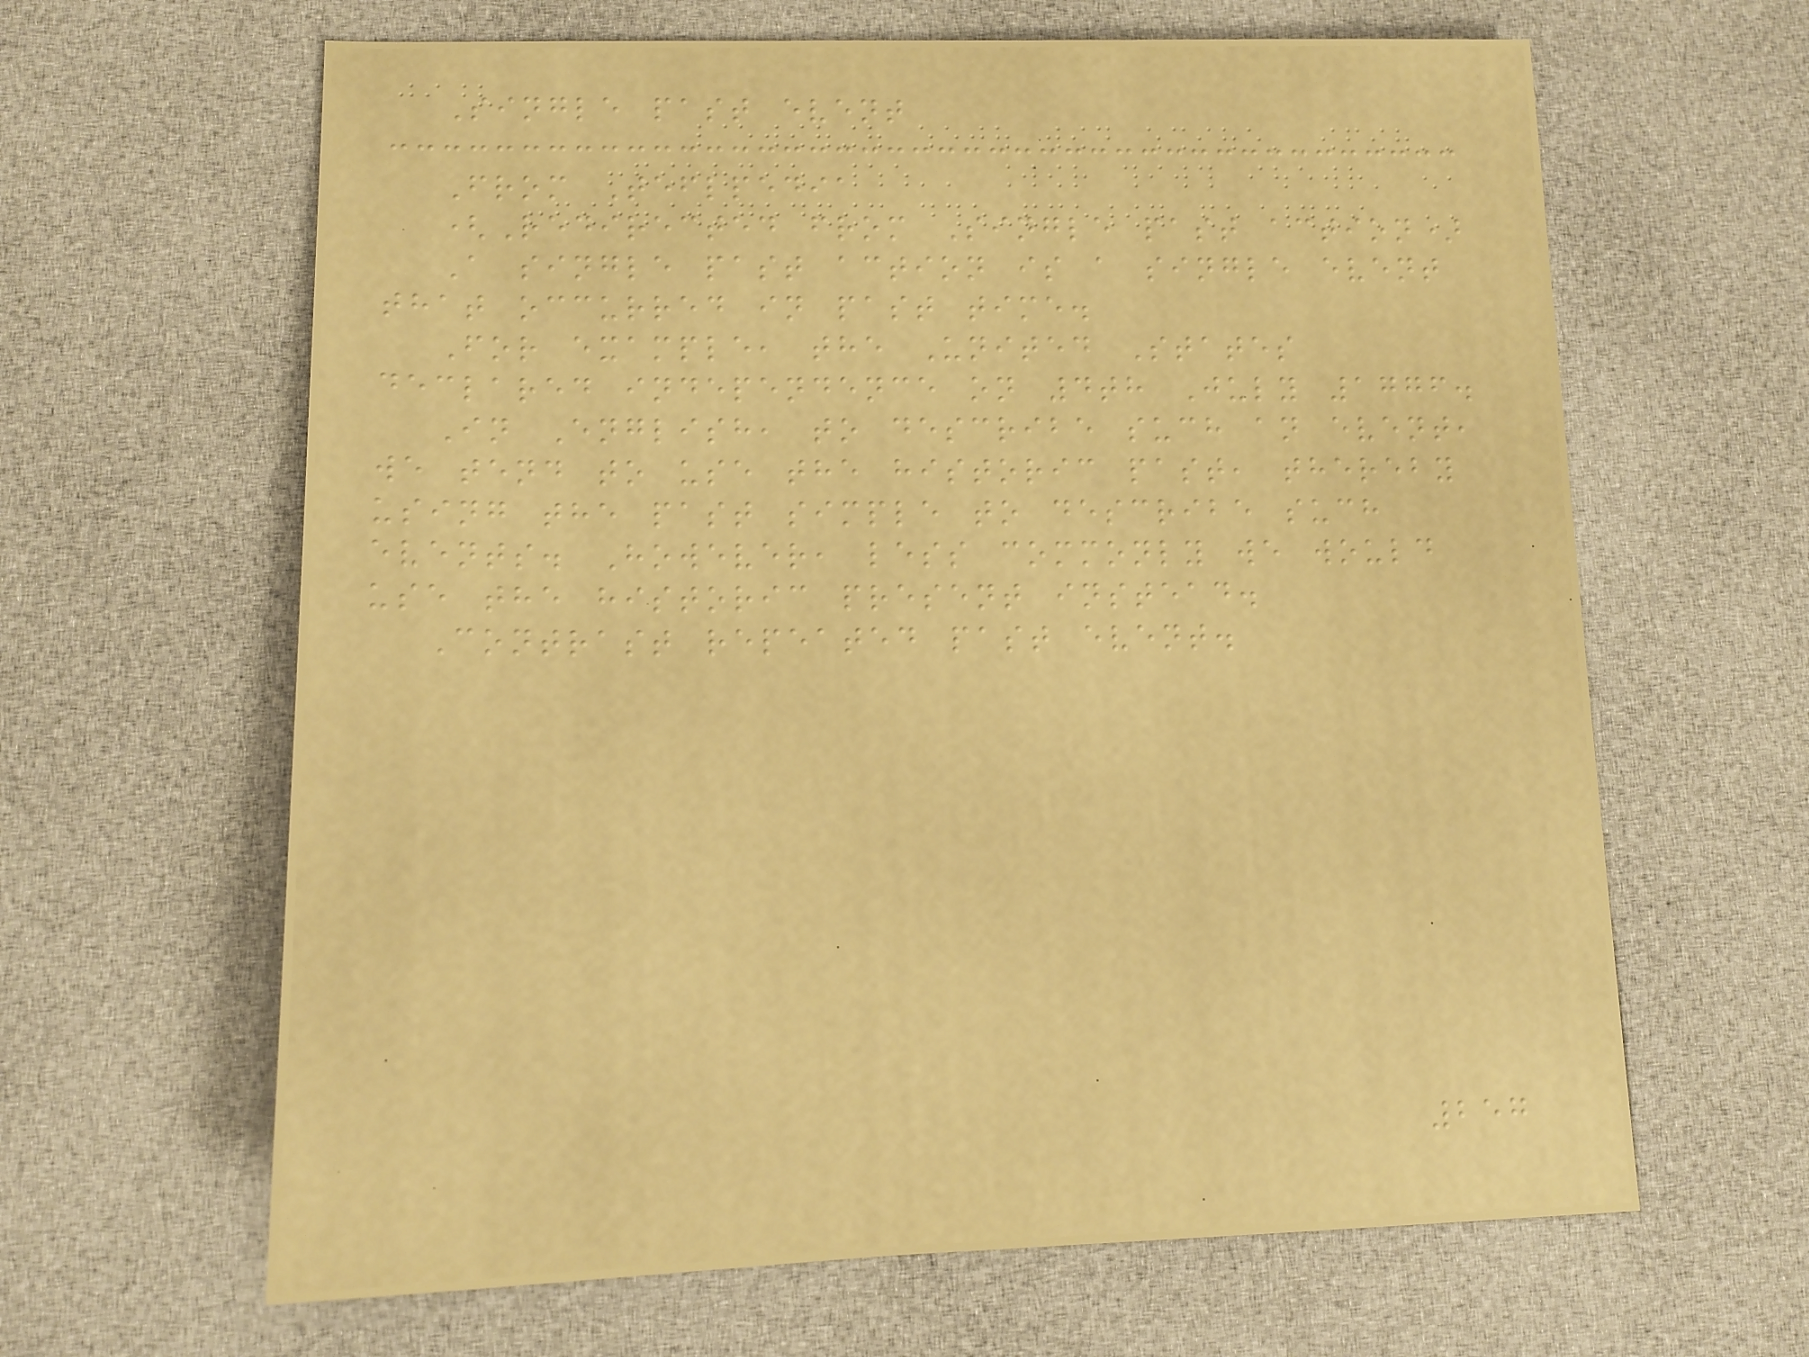Single past event
From Teflpedia
(Redirected from Single past action)
A single past action is a single event
that occurred in past time.
For example, the United States
declared independence on 4th July 1776.
In English, to describe such an event,
we tend to use the historic past, thereby
using the past simple to describe such
events. However, less commonly we would
use the historic present instead.
Contrast repeated past event.
257
